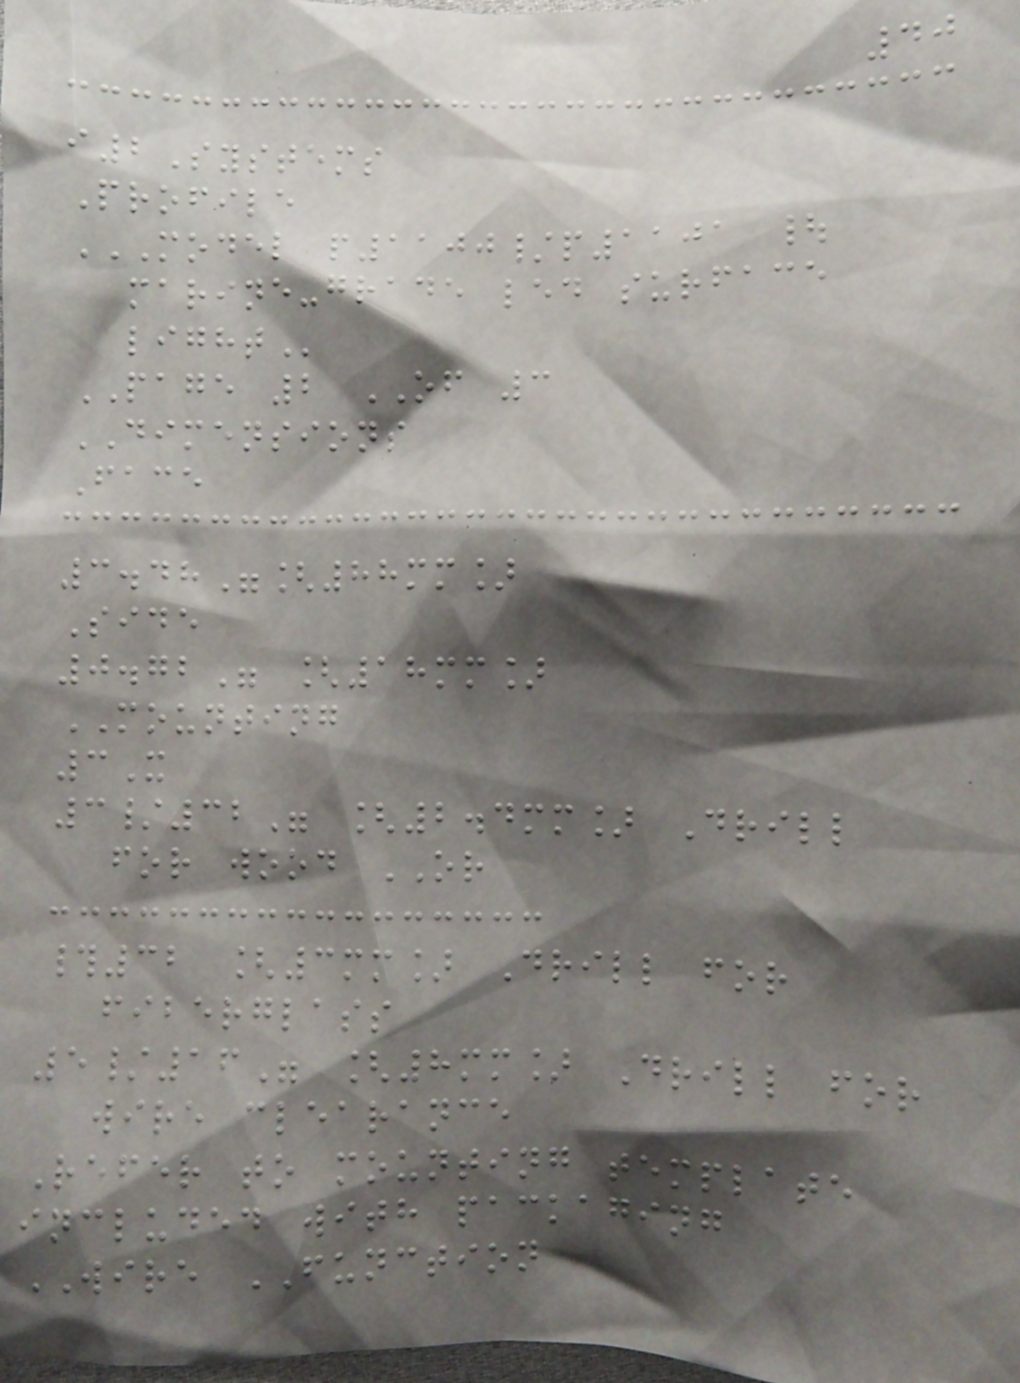40
i2Systems
Profile
MODEL P1100/P1101 |
MARINE-GRADE LED SURFACE
LIGHT
PAGE 2 OF 3
DIMENSIONS
Face
3.48"[88mm]
Side
0.72" [18mm]
MOUNTING
3X
3/32" [2.4mm] Drill
for wood OR
#32 [3mm] Drill for
fiberglass
5/16" [8mm] Drill for
wire clearance
Refer to mounting template
included with packaging
WIRE FUNCTION
